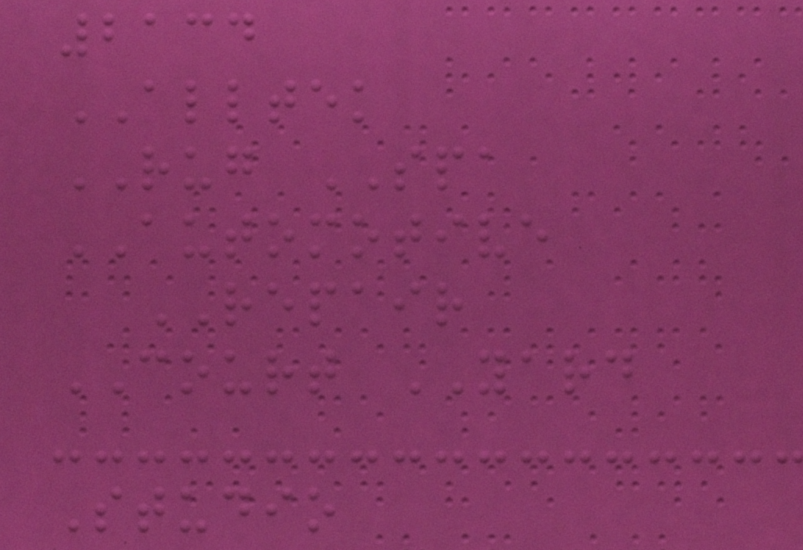2134
ALLTEK
RUG SPA
AUTOMOTIVE
REPAIR
COURT YARD
Studio
